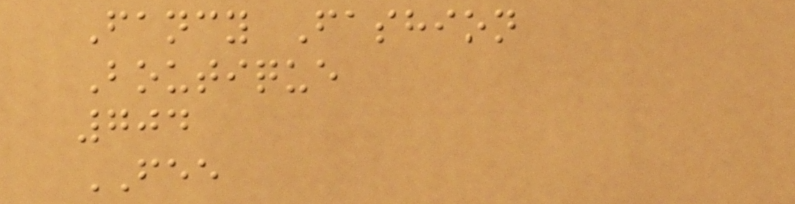Fancy Fashion
Boutique
704
FEE
